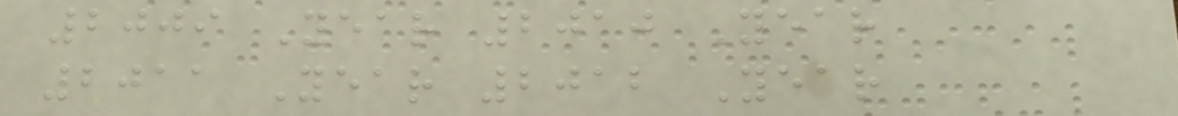2009 Year 2010 Year
2011 Year 2012 Year
